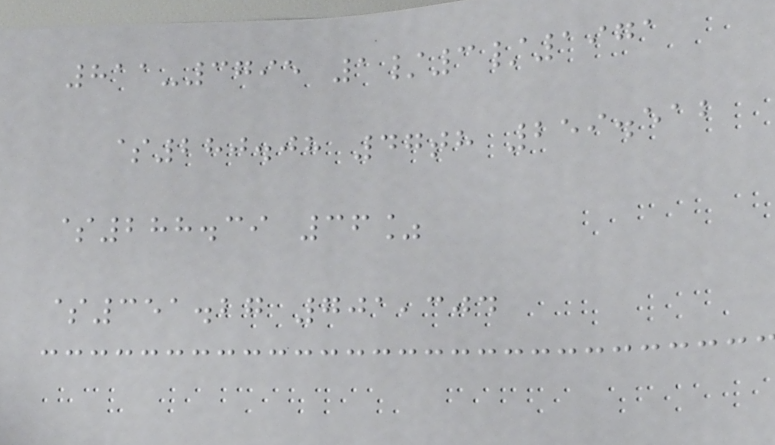811-3795 1/3/1971
$280.08 47th 259.512
$288.39 36%
$351.27 701,304
